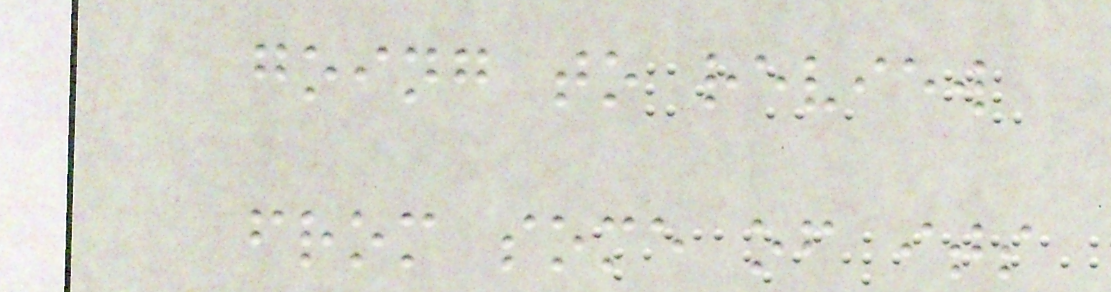going to review
from some of its
